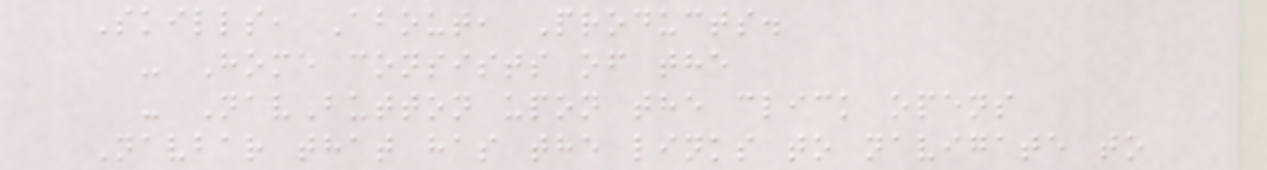Skills, About, Products.
- Home consists of the
- NavButton upon the click opens
Navbar that has the links to navigate to
